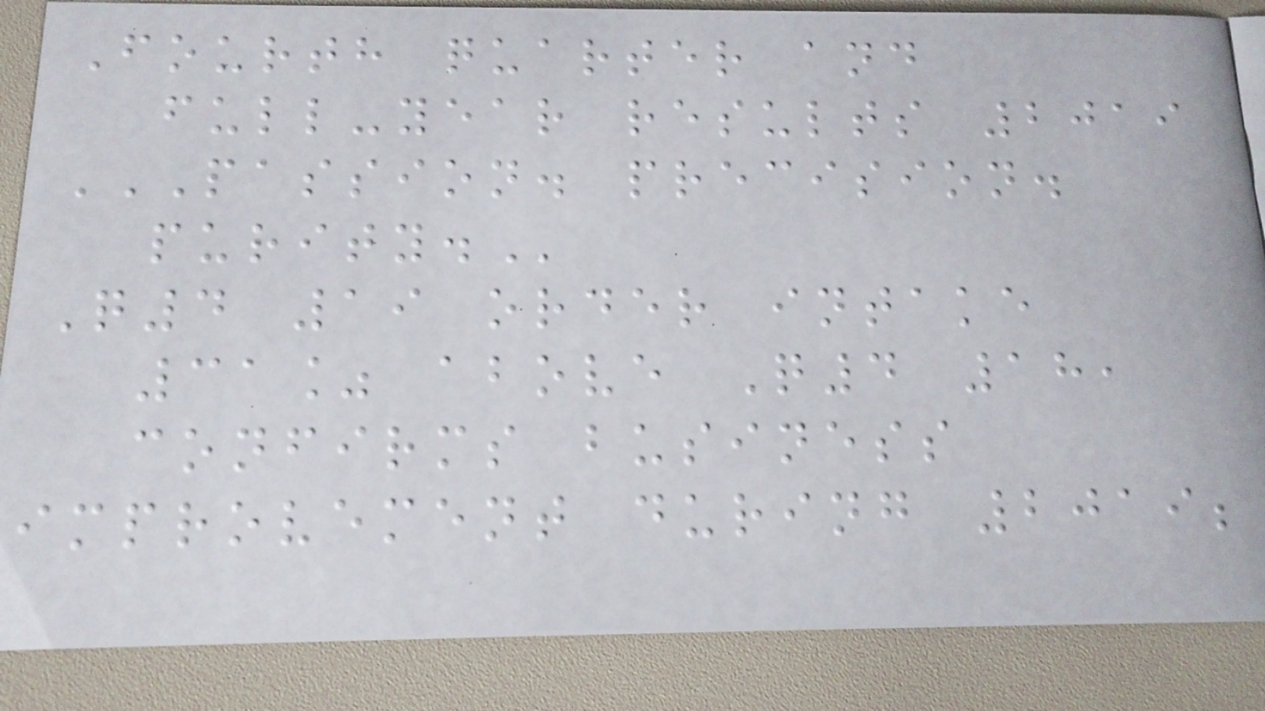Fourth quarter and
full-year results 2019
PASSION. PRECISION.
PURITY.
Q4 19 order intake
31% above Q4 18,
confirms business
improvement during 2019;
